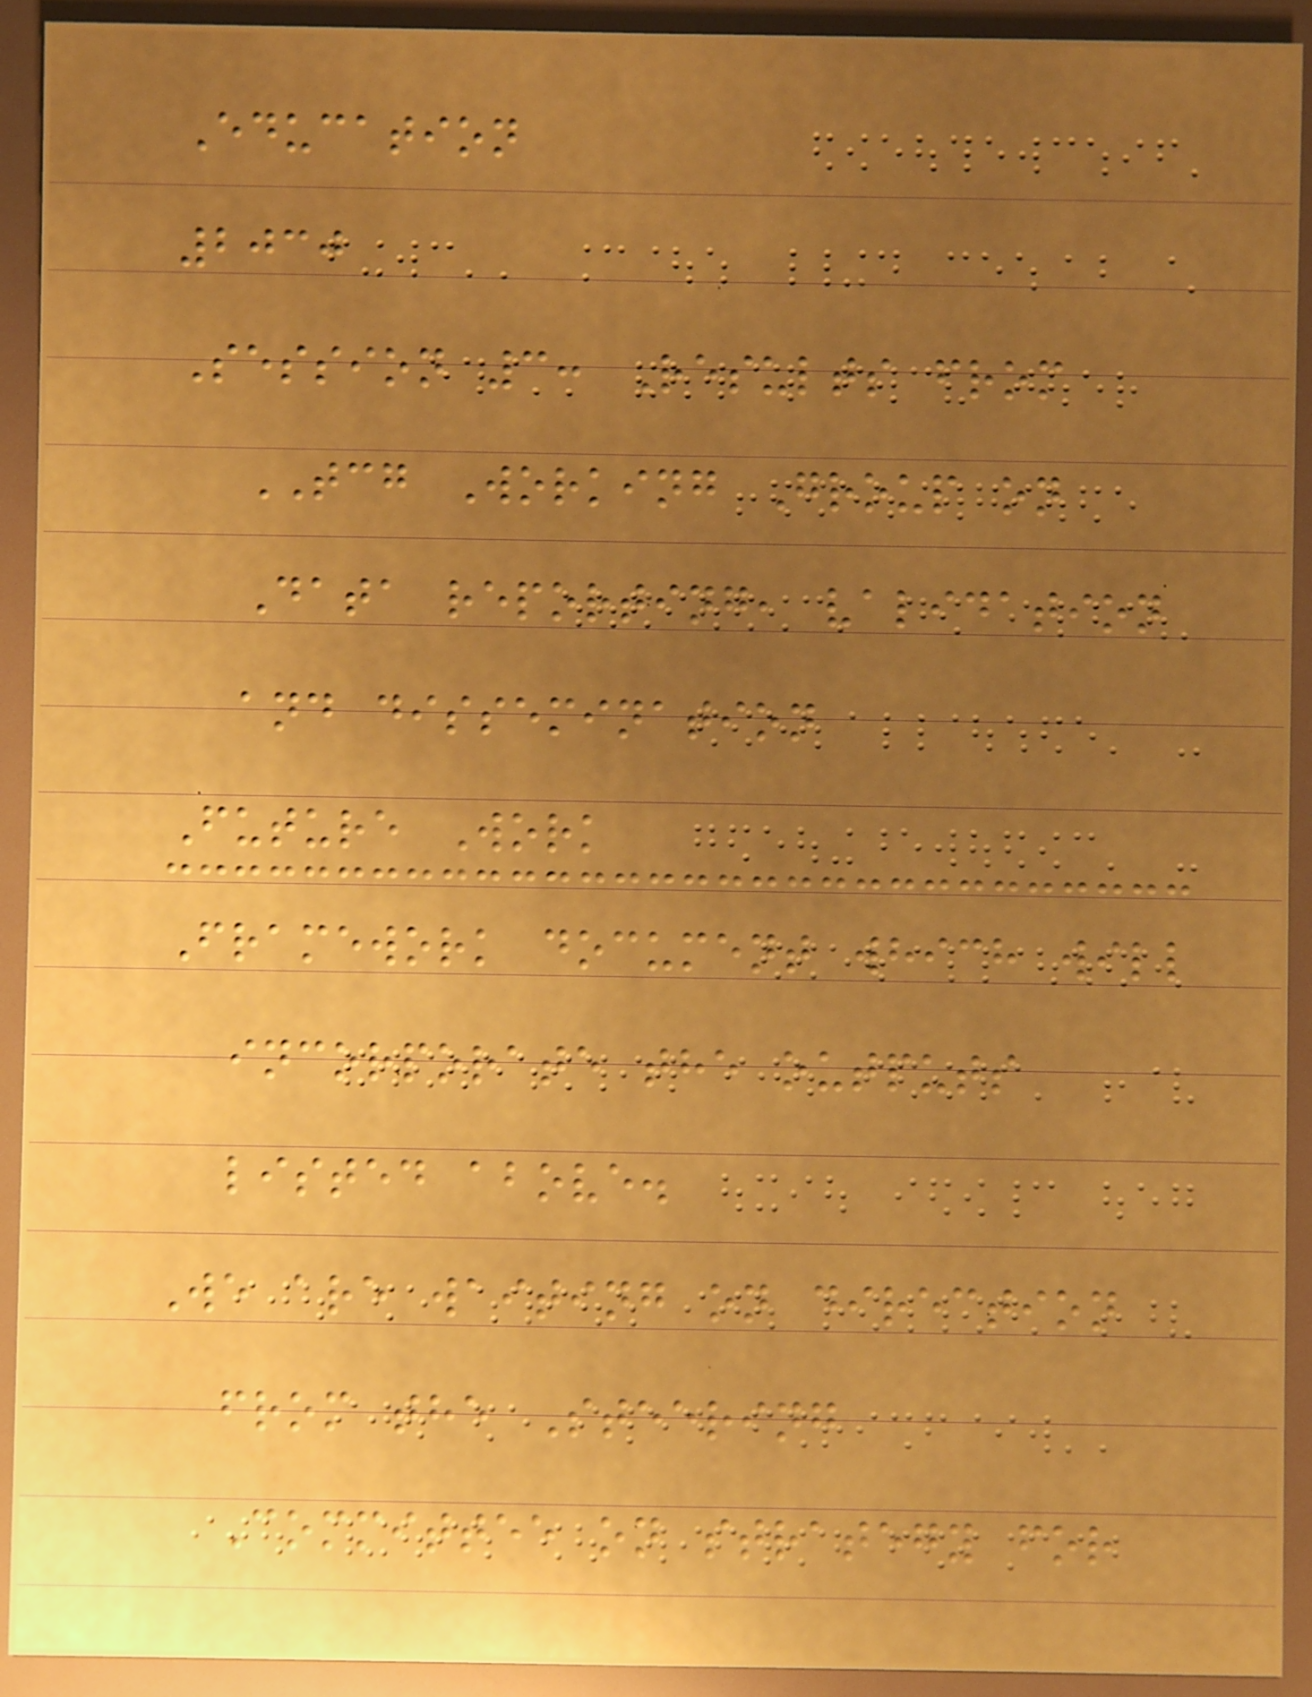Education
2030
Session 3: Results from
TCG Working Group on
Data reporting, validation
and dissemination
Future Work
Framework document which will
incorporate the outputs
listed above.
We are waiting on direction
from the Steering
Committee on strategy for
